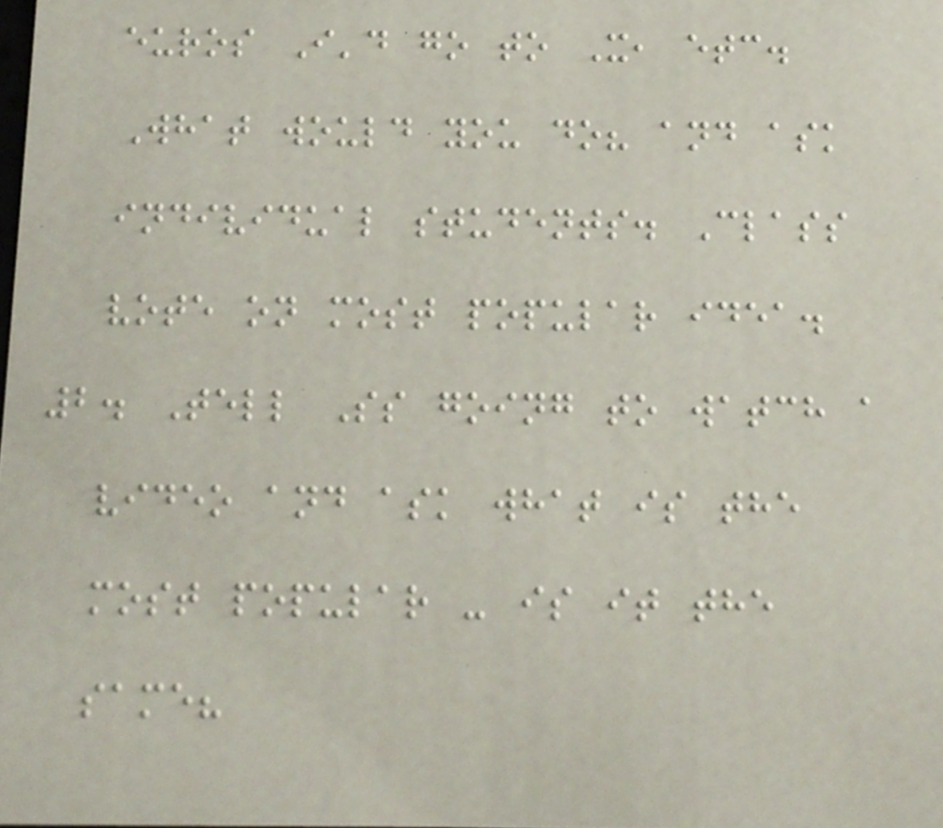euros I'd go to X, etc.
What would you do? and ask
individual students. Class
vote on most popular idea.
2. Tell Ss going to watch a
video and ask what is the
most popular - is it the
same?
